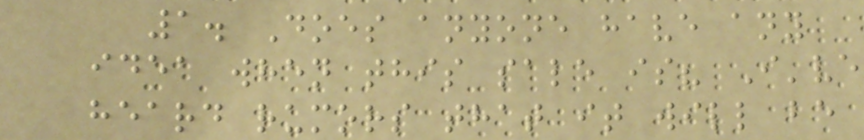1. Does anyone have any
idea when this sale is? I've
heard rumors that it will be
